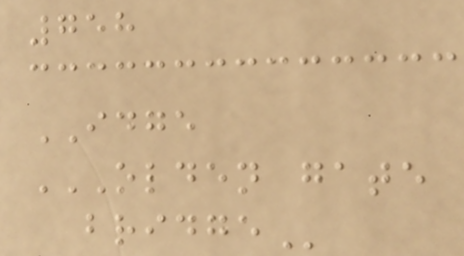758
IDGE
OLDEN GATE
BRIDGE
